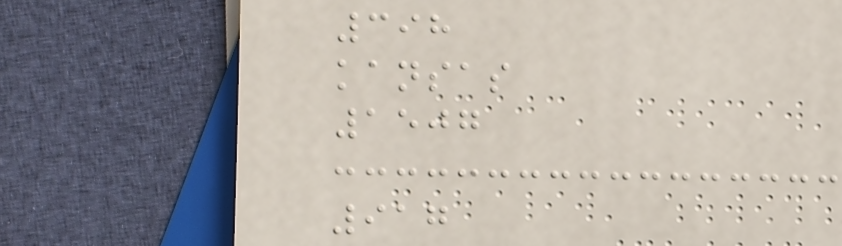398
kansas
1507
917
